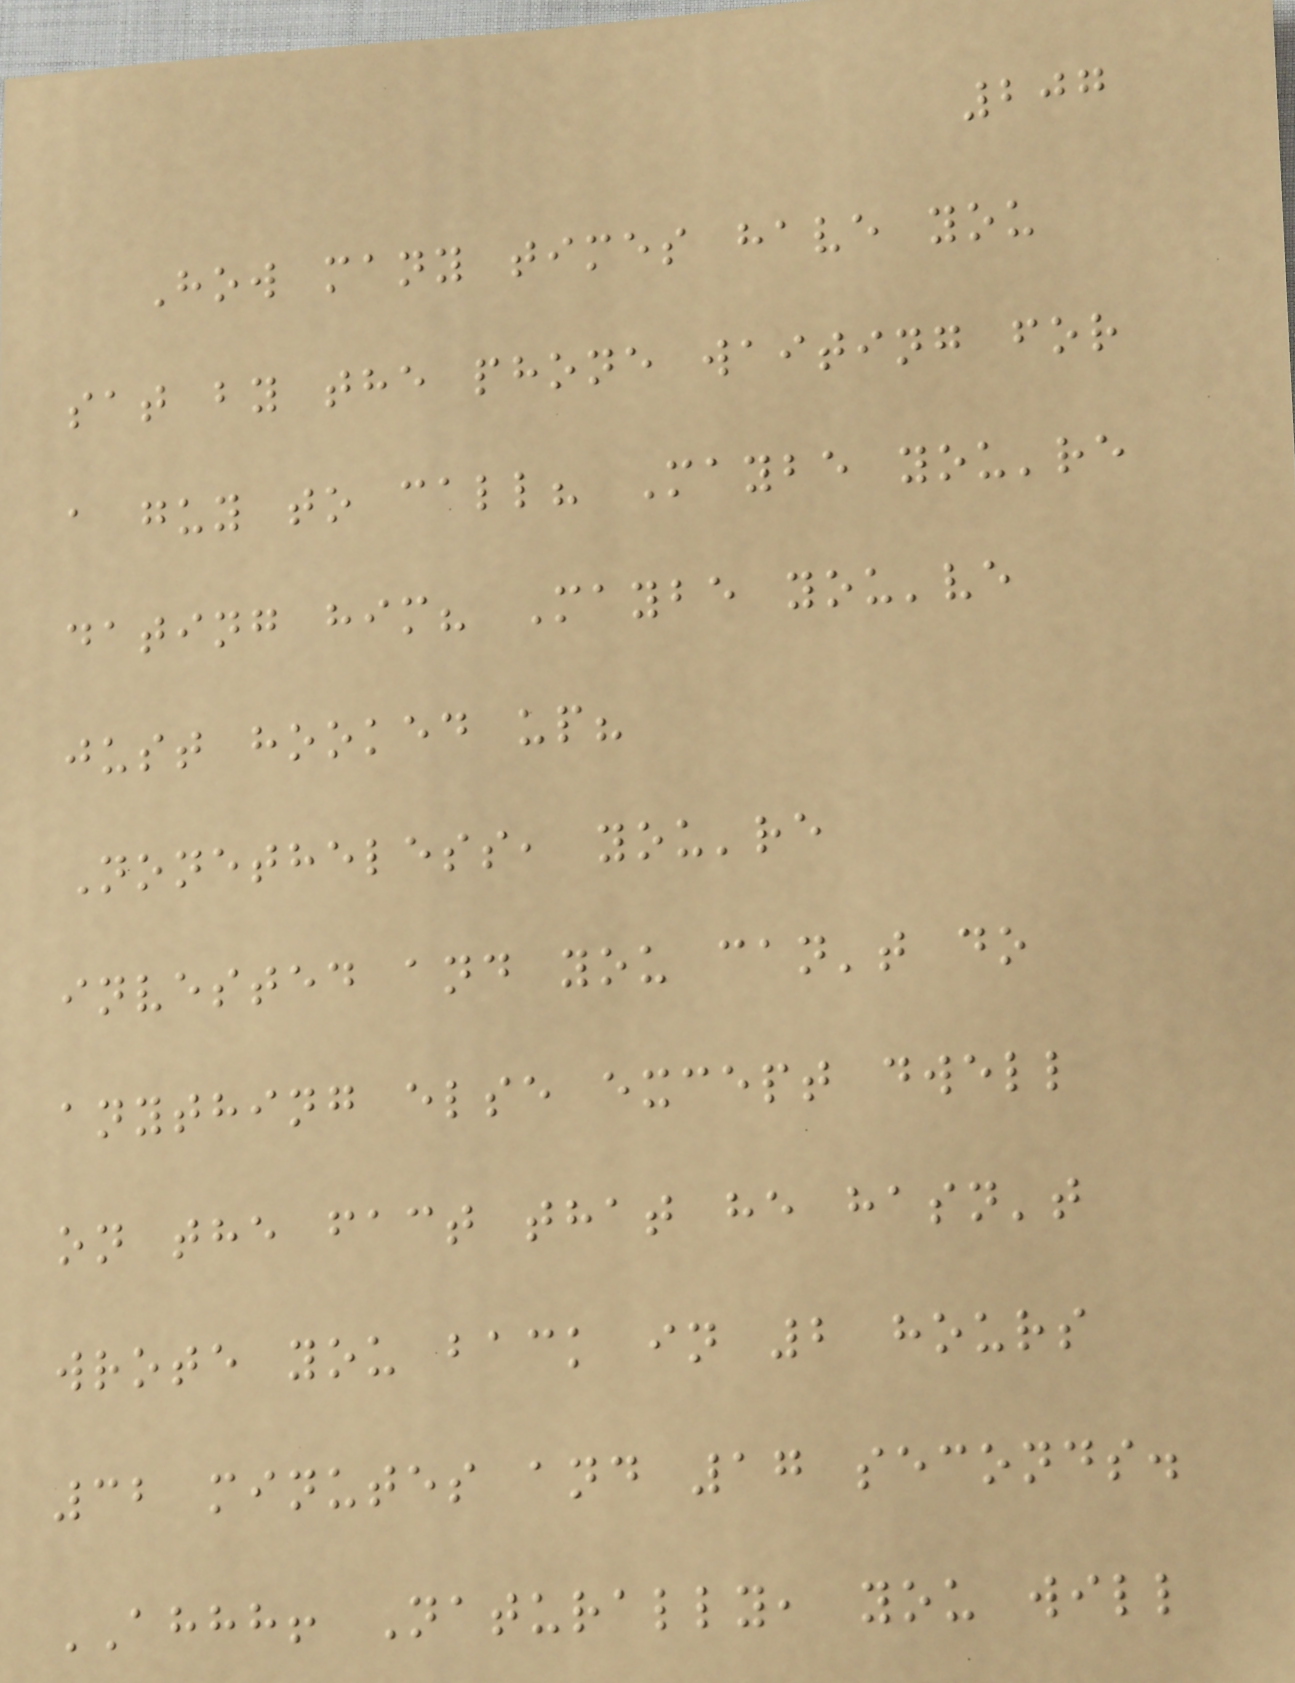207
How many times have you
sat by the phone waiting for
a guy to call? Maybe you're
dating him? Maybe you've
just hooked up?
Nonetheless, you're
invested and you can't do
anything else except dwell
on the fact that he hasn't
wrote you back in 2 hours
32 minutes and 17 seconds.
AHHH! Naturally, you will
